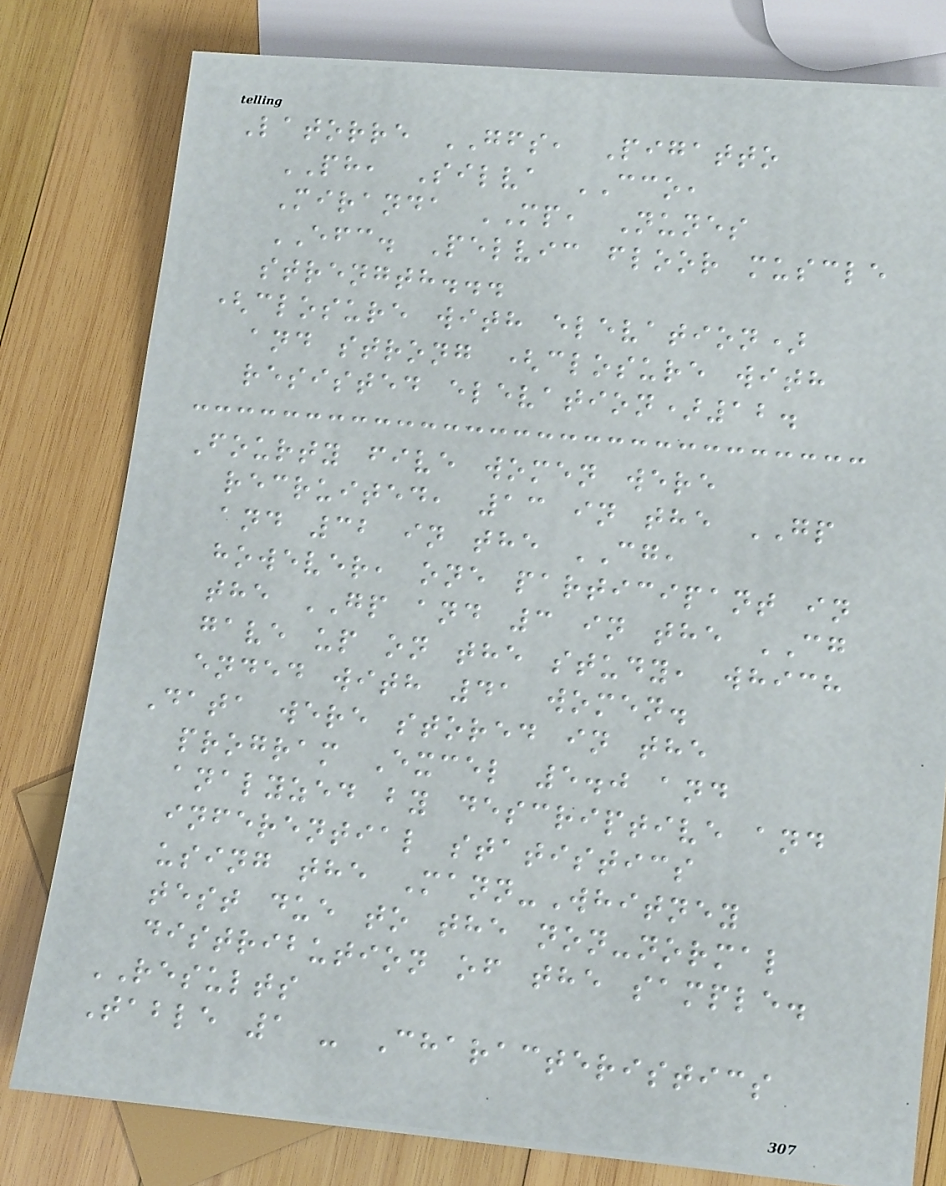Latorre GFS, Pigatto
PH, Silva CCO,
Miranda MP, Nunes
EFC. Pelvic floor muscle
strength...
(closure with elevation)
and strong (closure with
resisted elevation)12.
Fourty five women were
recruited, 13 in the GP
and 32 in the CG,
however, one participant in
the GP and 3 in the CG
gave up on the study, which
ended with 41 women.
Data were stored in the
program Excel 5.0 and
analyzed by descriptive and
inferential statistics
using the Mann-Whitney
test due to the non-normal
distribution of the sample.
RESULTS
Table 1 - Characteristics
